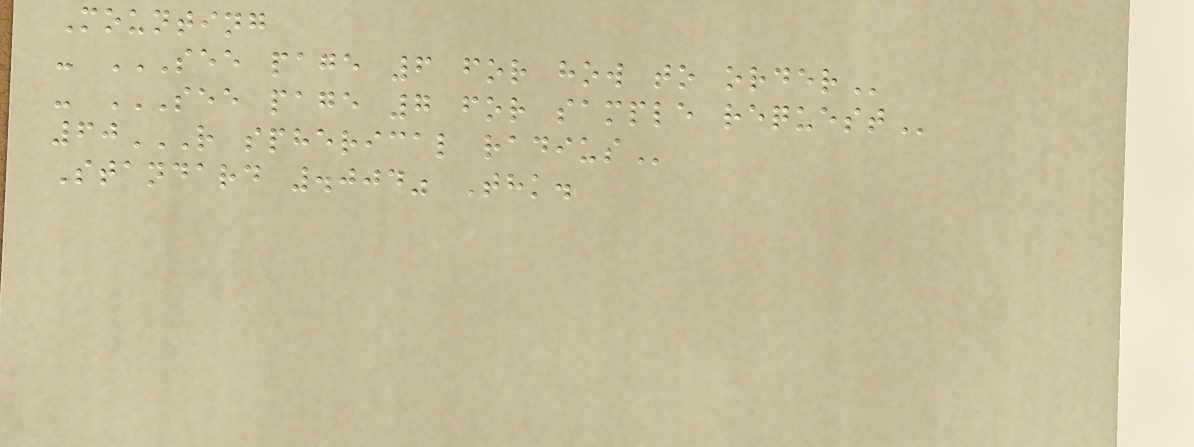Mounting
- SEE PAGE 6 FOR HOW TO ORDER
- SEE PAGE 7 FOR SAMPLE REQUEST
60R SPHERICAL RADIUS
Standard .004" Thk.
